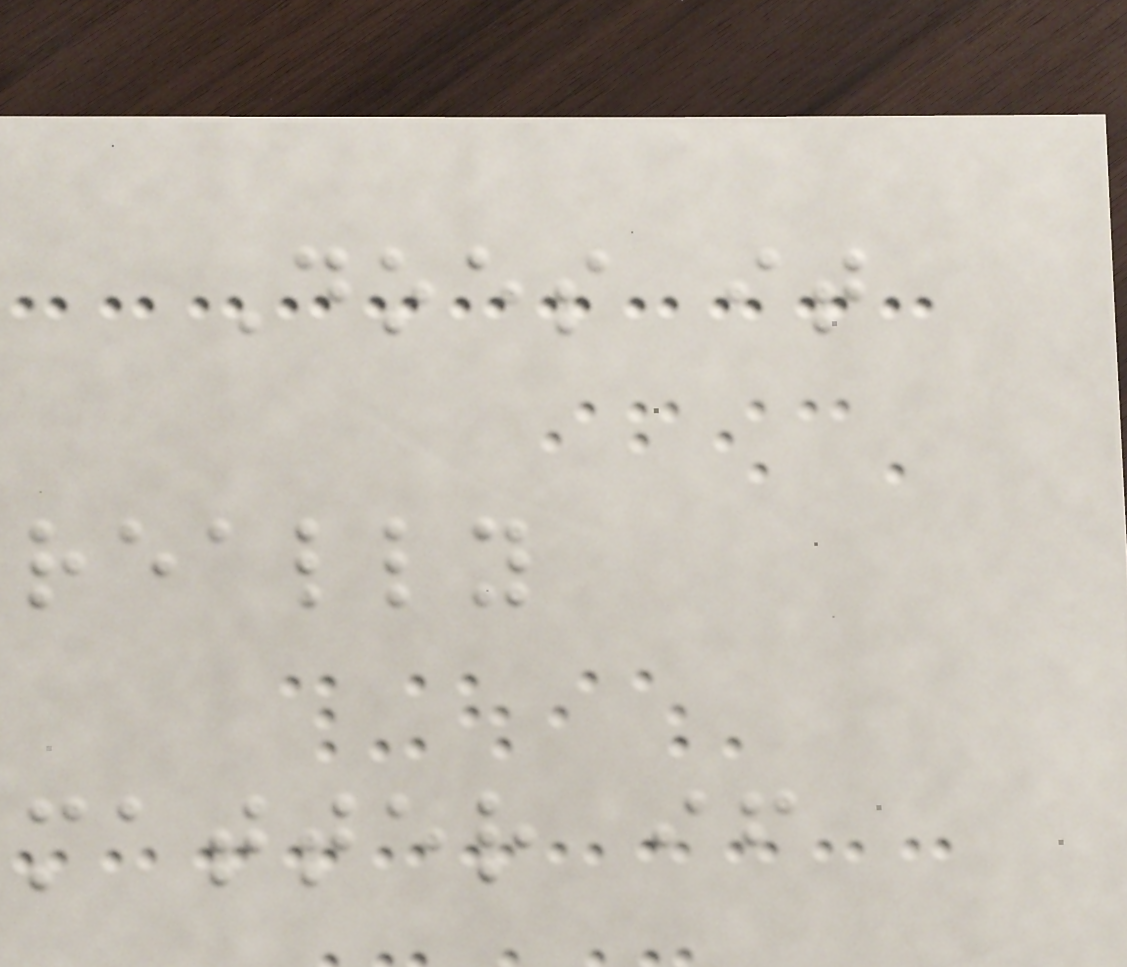Does it
really
matter if
